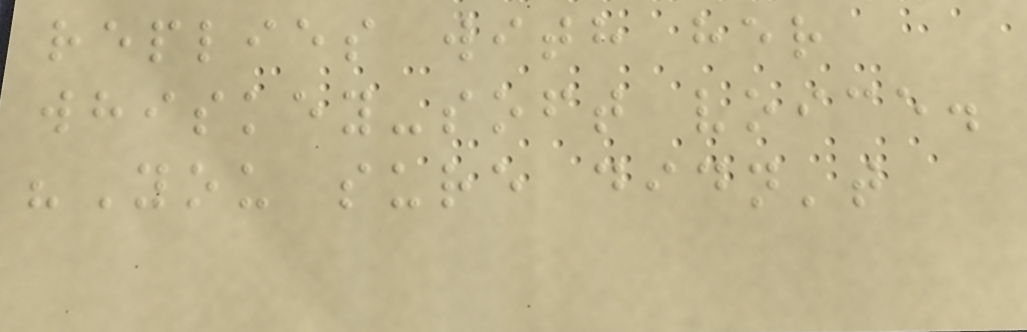replies with her
whiskey-soft voice.
"You sure didn't
